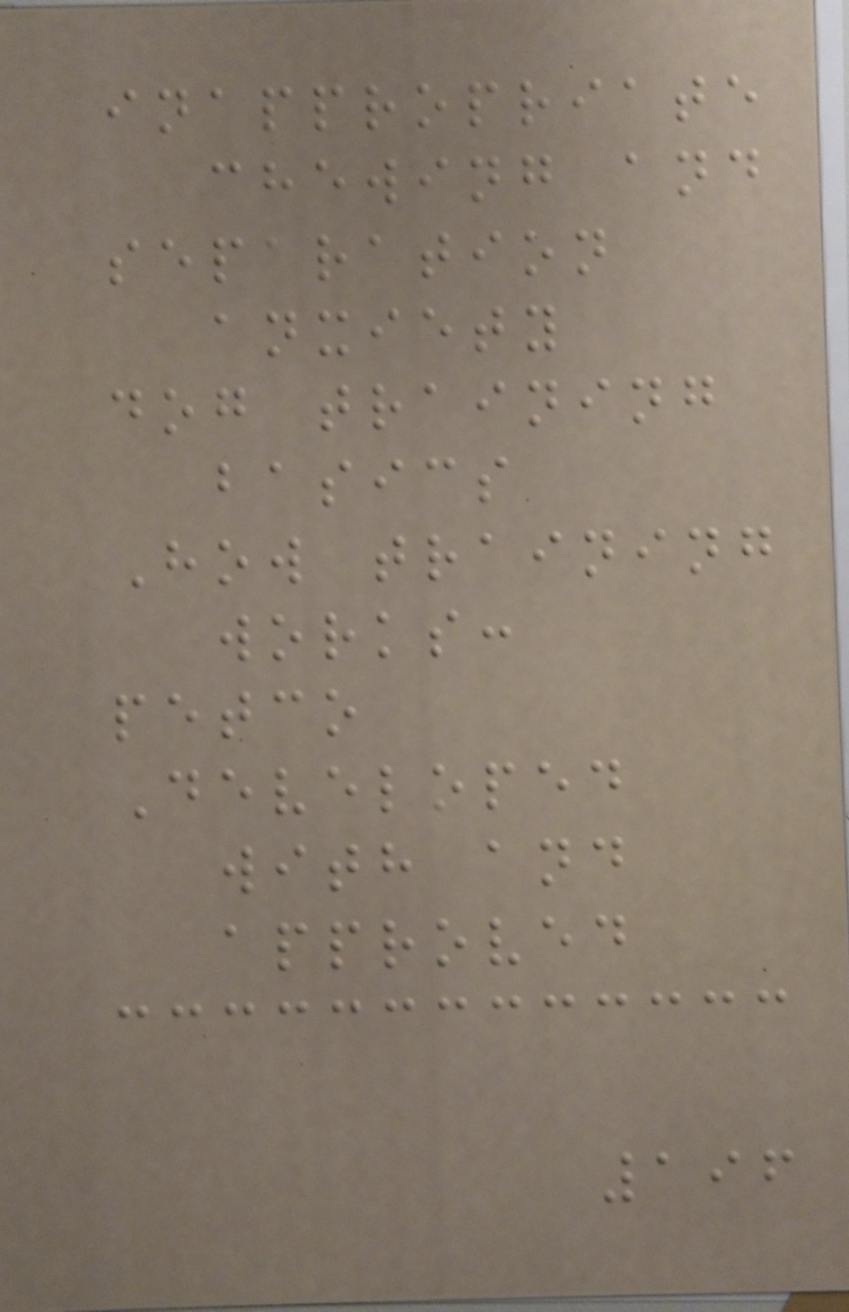inappropriate
chewing and
separation
anxiety
dog training
basics
How training
works:
petco
Developed
with and
approved
196
